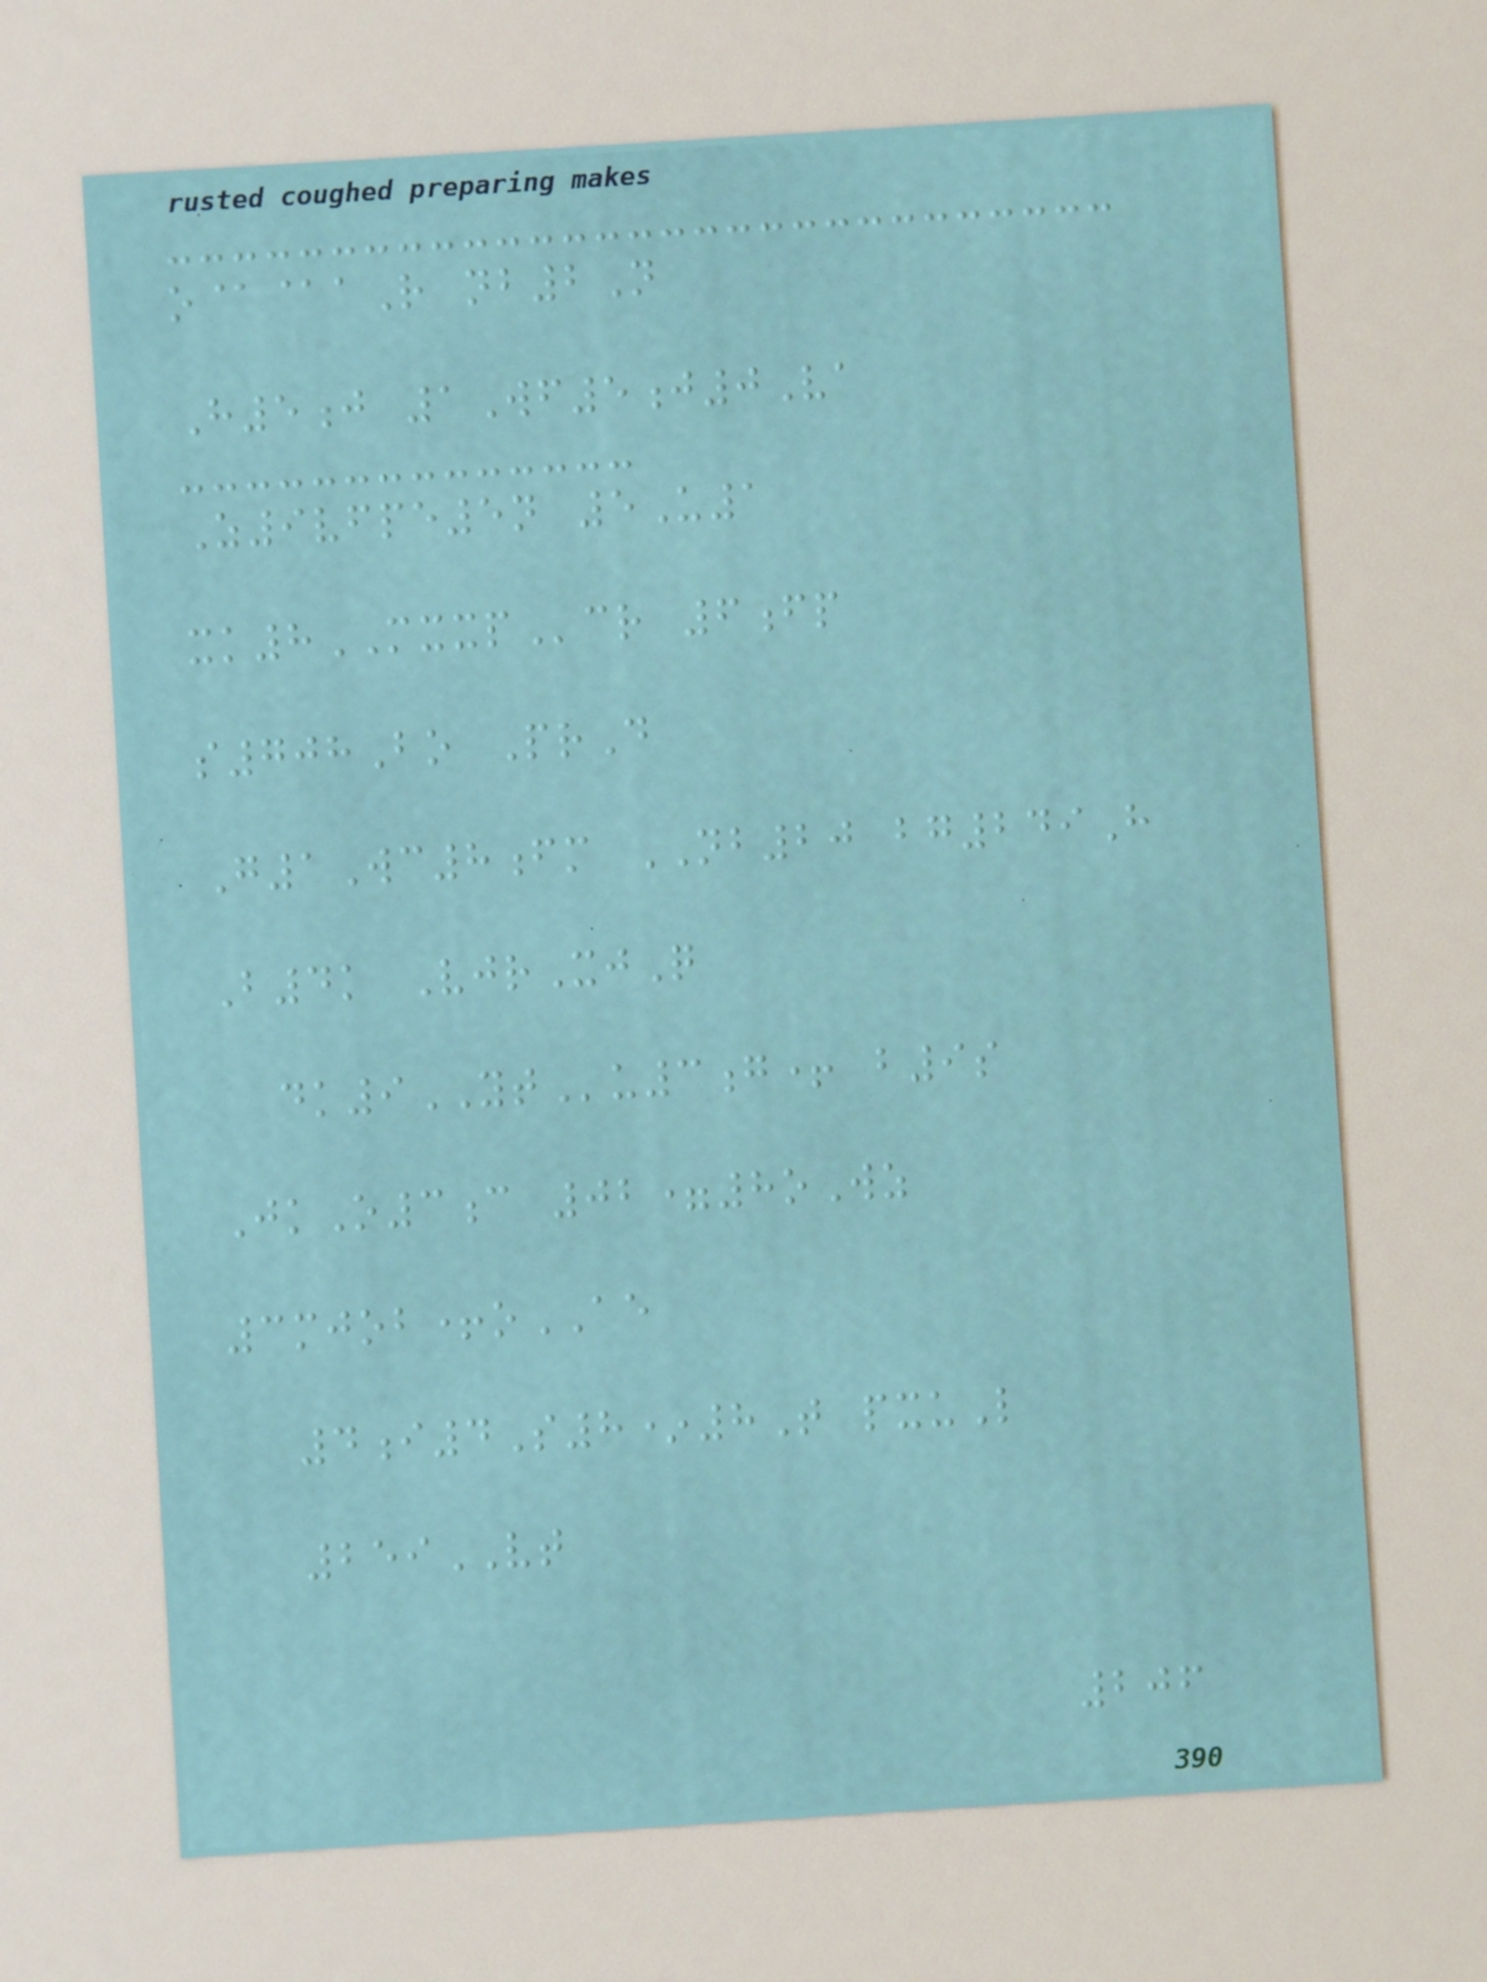o@@aR nb2N
H5j 1Wf5j0Va
Z9vfpe5n 5U1
xk8MXXPcr 6fp
s708Bo PrD
G1Wc8fm NB20 bg249H
B4k VjrXjQ
dk9YTu3g+ b9s
JkO3c 02=8oWz
3mjob+oAE
4i4S8*8T pxuL
259VT
206
